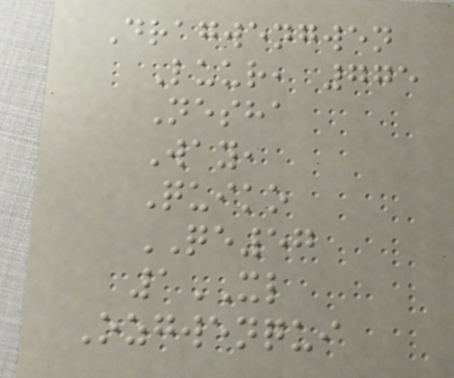Dragwengwen
Luur, 775
Nesha
Way,
Quiko
QE57
1XL
Ozgwenqui
